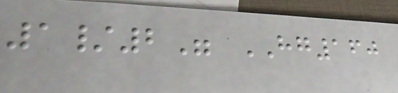1/2" HG160
